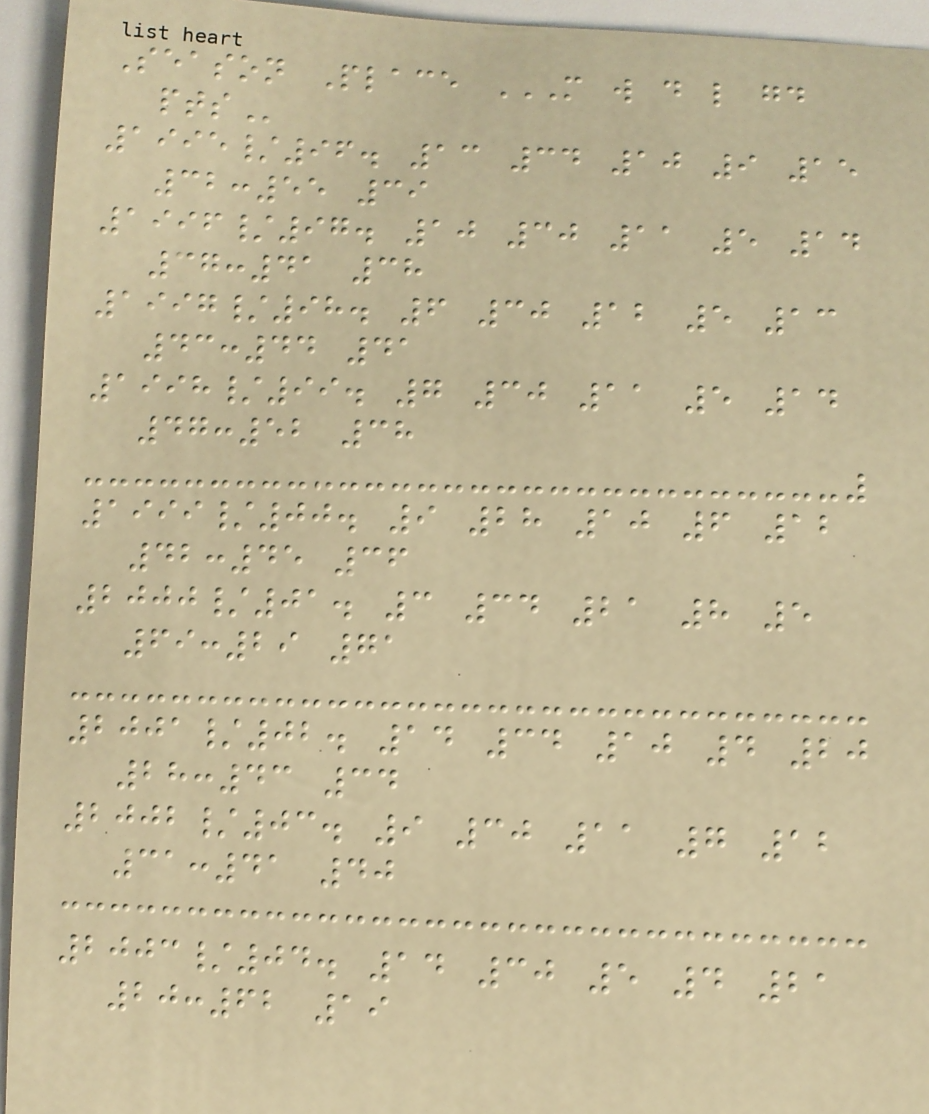Season Place M W D L GD
PTS
1995/96. 13 34 10 9 15
32:55 39
1996/97. 10 30 11 5 14
37:41 38
1997/98. 6 30 12 5 13
43:44 41
1998/99. 7 30 11 5 14
47:52 38
1999/00. 9 28 10 6 12
42:45 36
2000/01. 3 34 21 8 5
69:29 71
2001/02. 14 34 10 4 20
28:43 34
2002/03. 9 30 11 7 12
31:41 40
2003/04. 14 30 5 4 21
20:62 19
